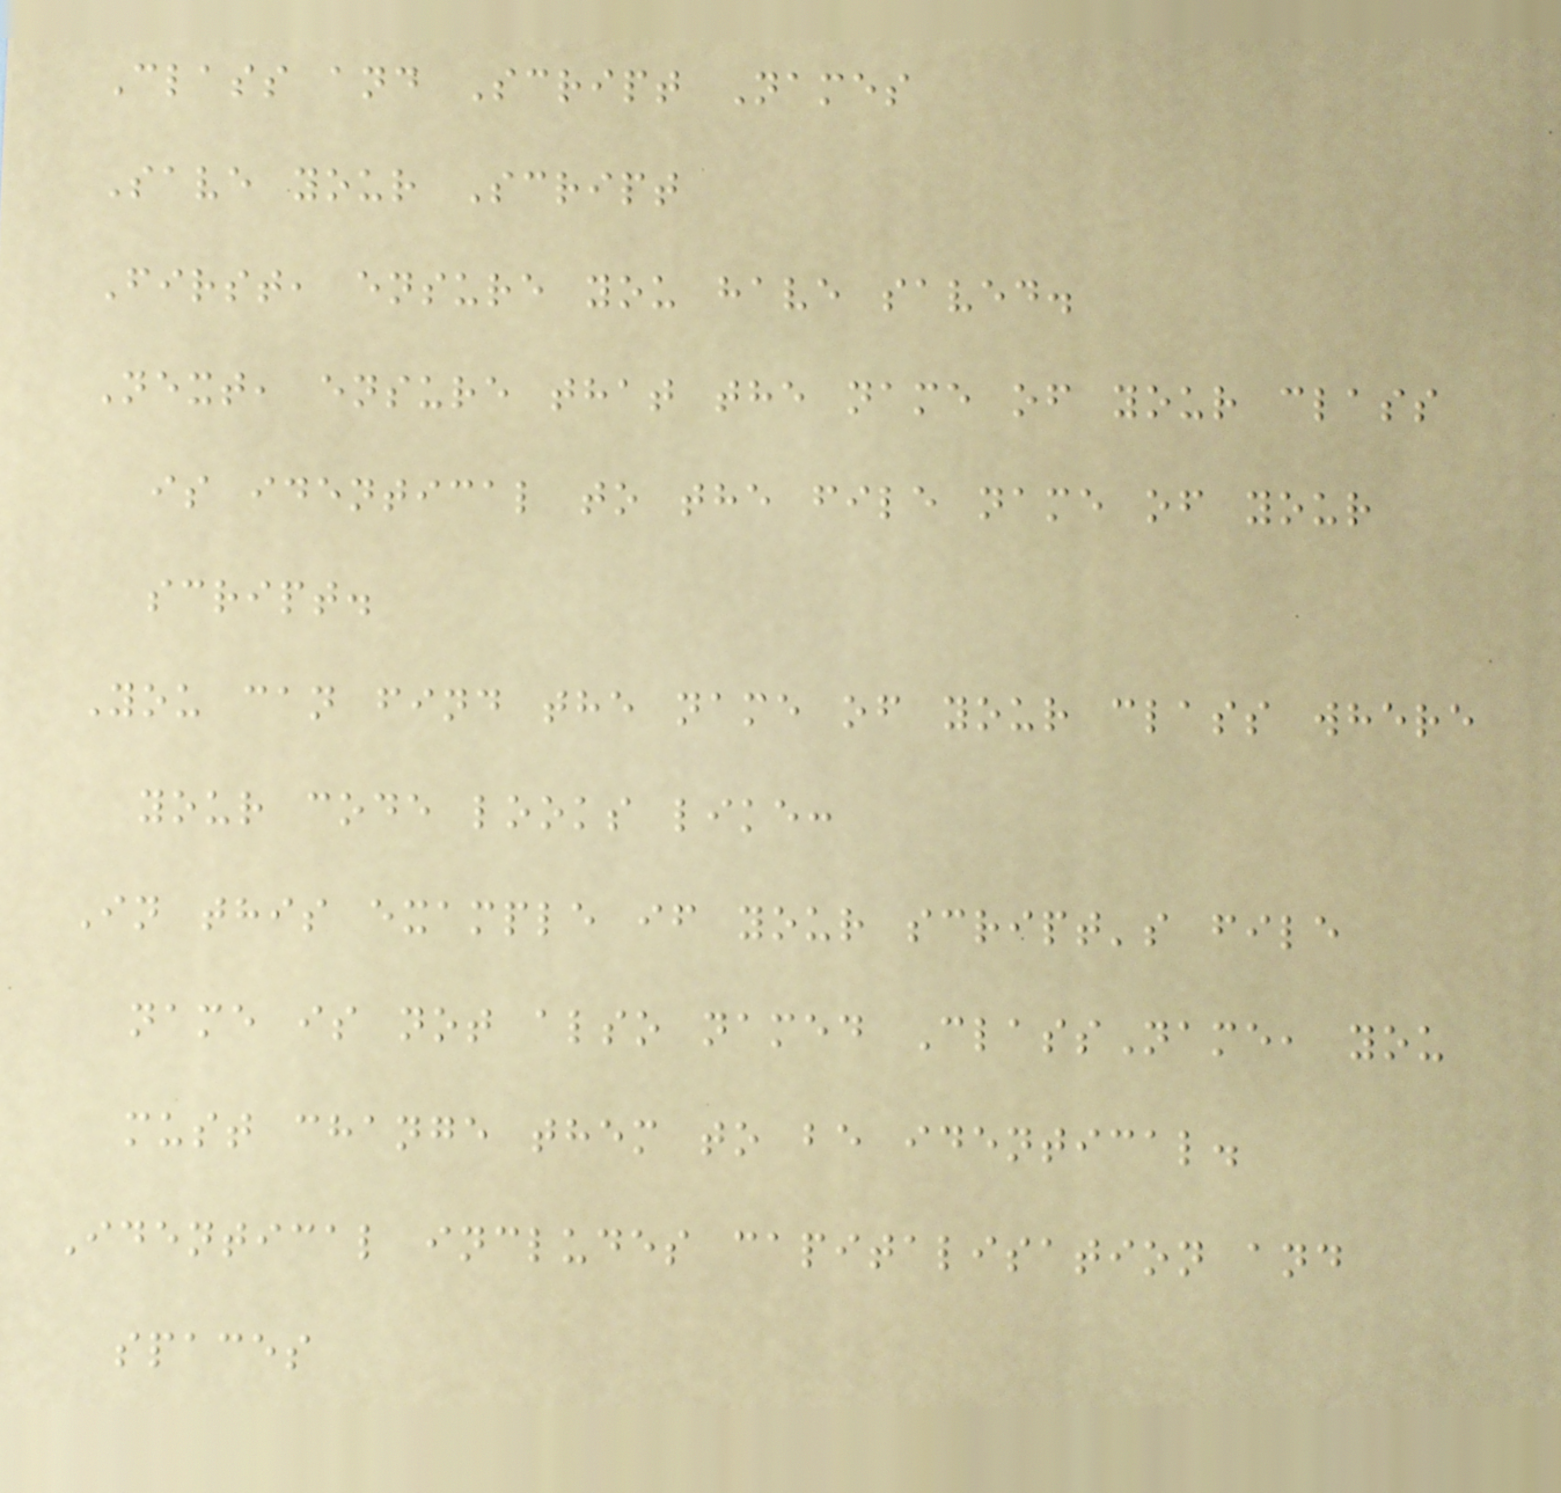Class and Script Names
Save your Script
First, ensure you have saved.
Next, ensure that the name of your class
is identical to the file name of your
script.
You can find the name of your class where
your code looks like:
In this example if your script's file
name is not also named ClassName, you
must change them to be identical.
Identical includes capitalisation and
spaces
